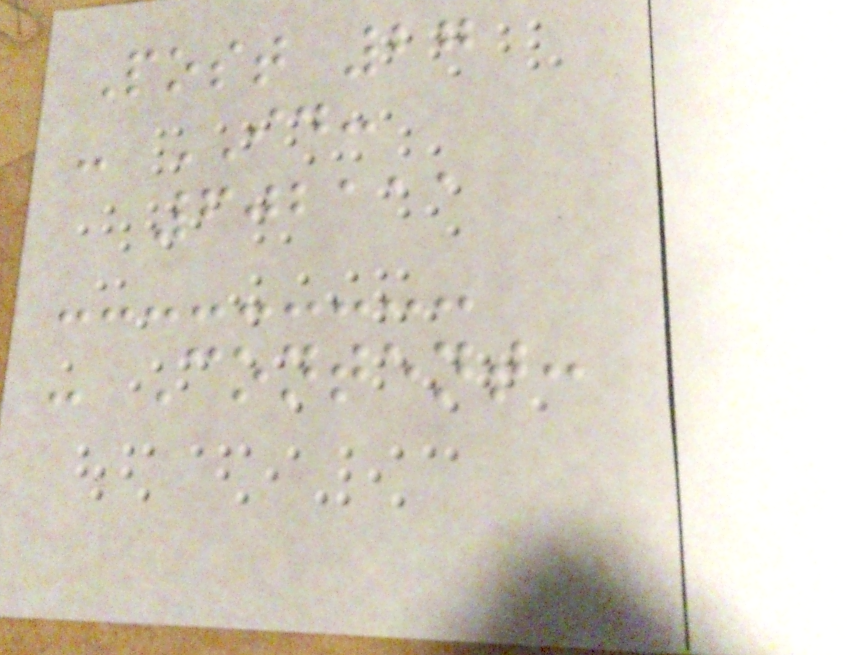Post 27
- ID:
602111
- Content:
